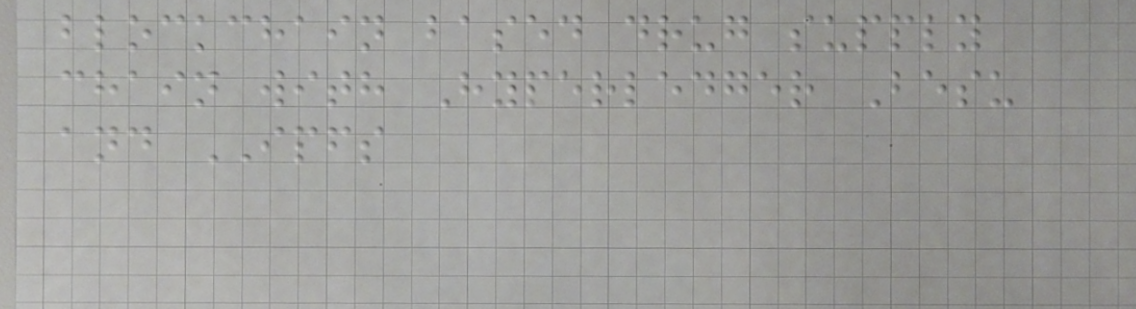blockchain based drug supply
chain with Hyperledger Besu
and IPFS
